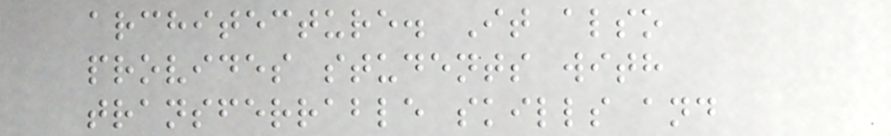architecture. It also
provides students with
transferrable skills and
